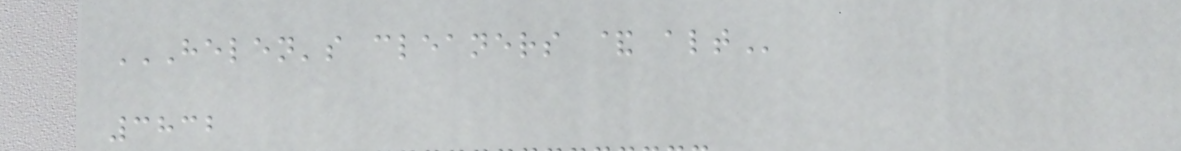HELEN'S CLEANERS & ALT
3832
